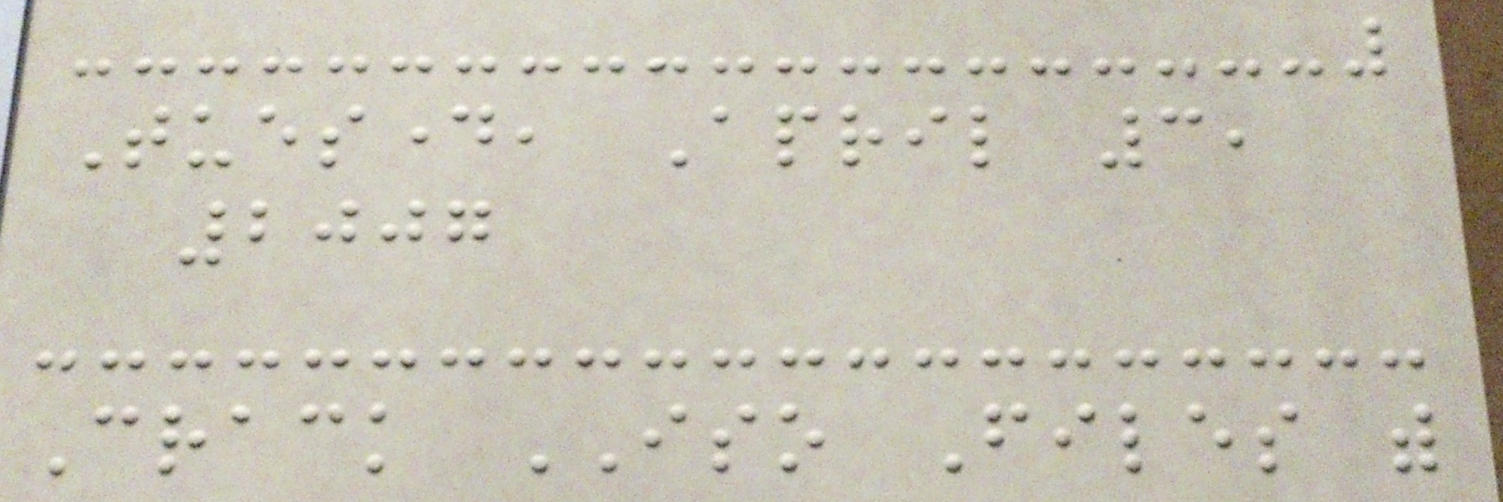Tuesday, April 3,
2007
Crack ISO Files with
